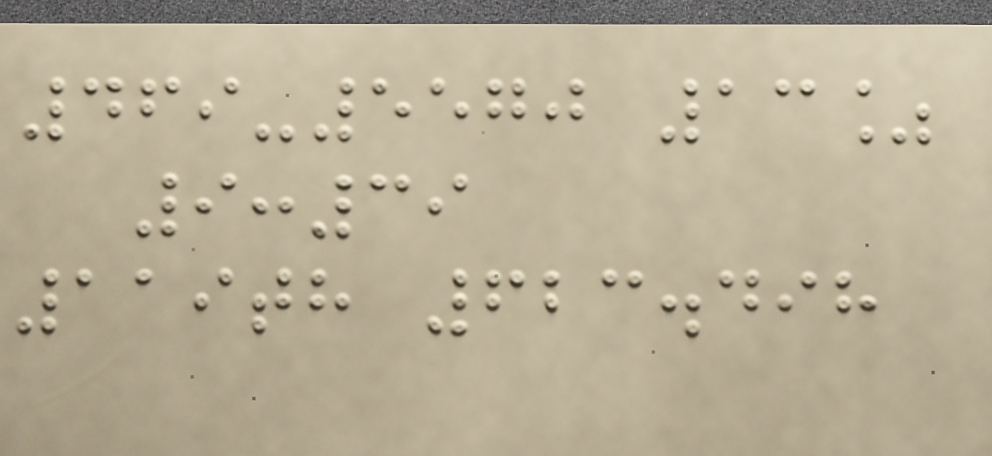469-5570 13%
9:39
119th 623.498
